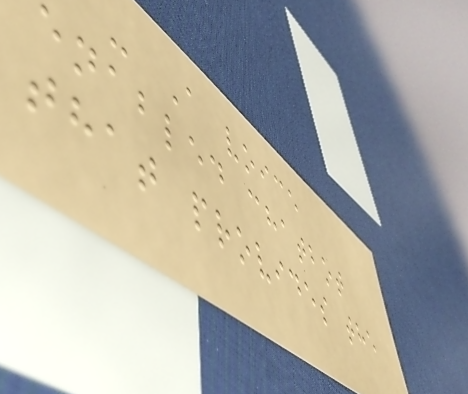- A voice
enabled chatbot
that provides the
